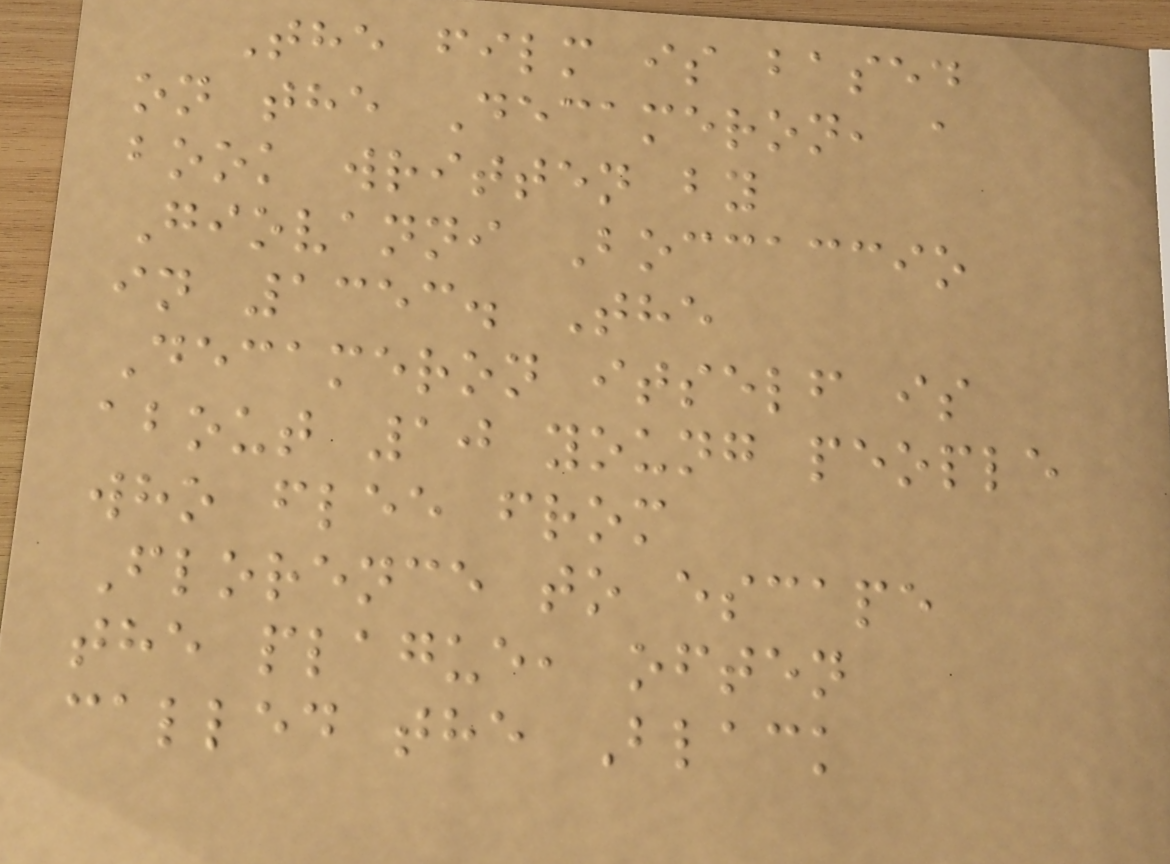The film is based
on the Decameron, a
book written by
Giovanni Boccaccio
in 1353. The
Decameron itself is
about 10 young people
who flee from
Florence to escape
the plague, often
called the Black
